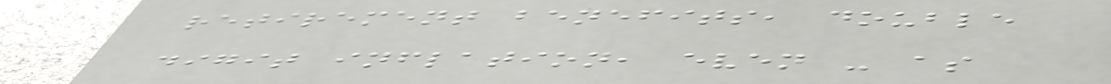retirement benefits, double
digit inflation, even - as
